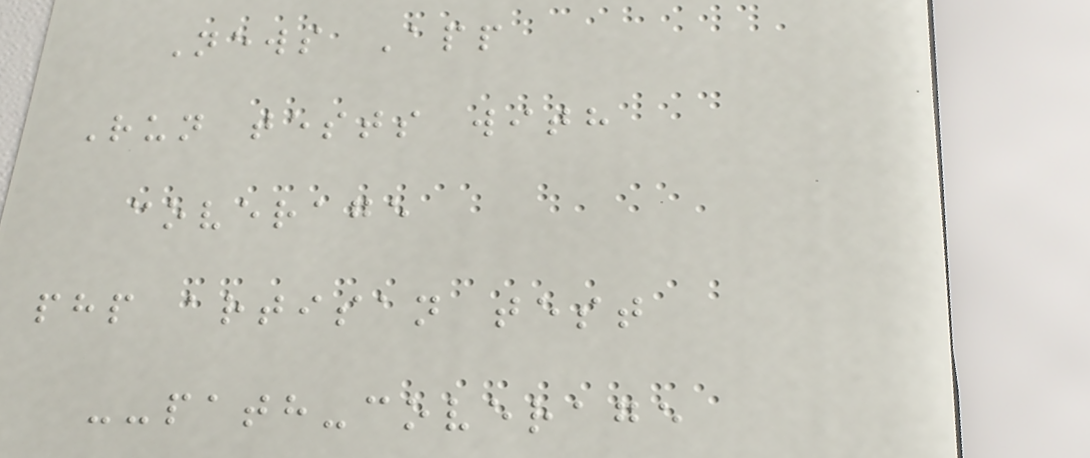News App
Run tests with
coverage
php artisan test
--path-coverage
